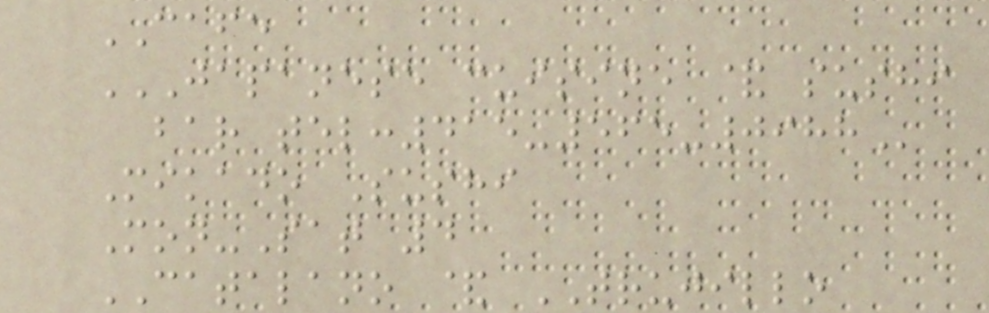CAFE
JAPANESE CUISINE & SUSHI
BAR TEL:415-565-0988
Mikado Sushi
Mon-Sat 4
CATALANO & TRUJILLO
